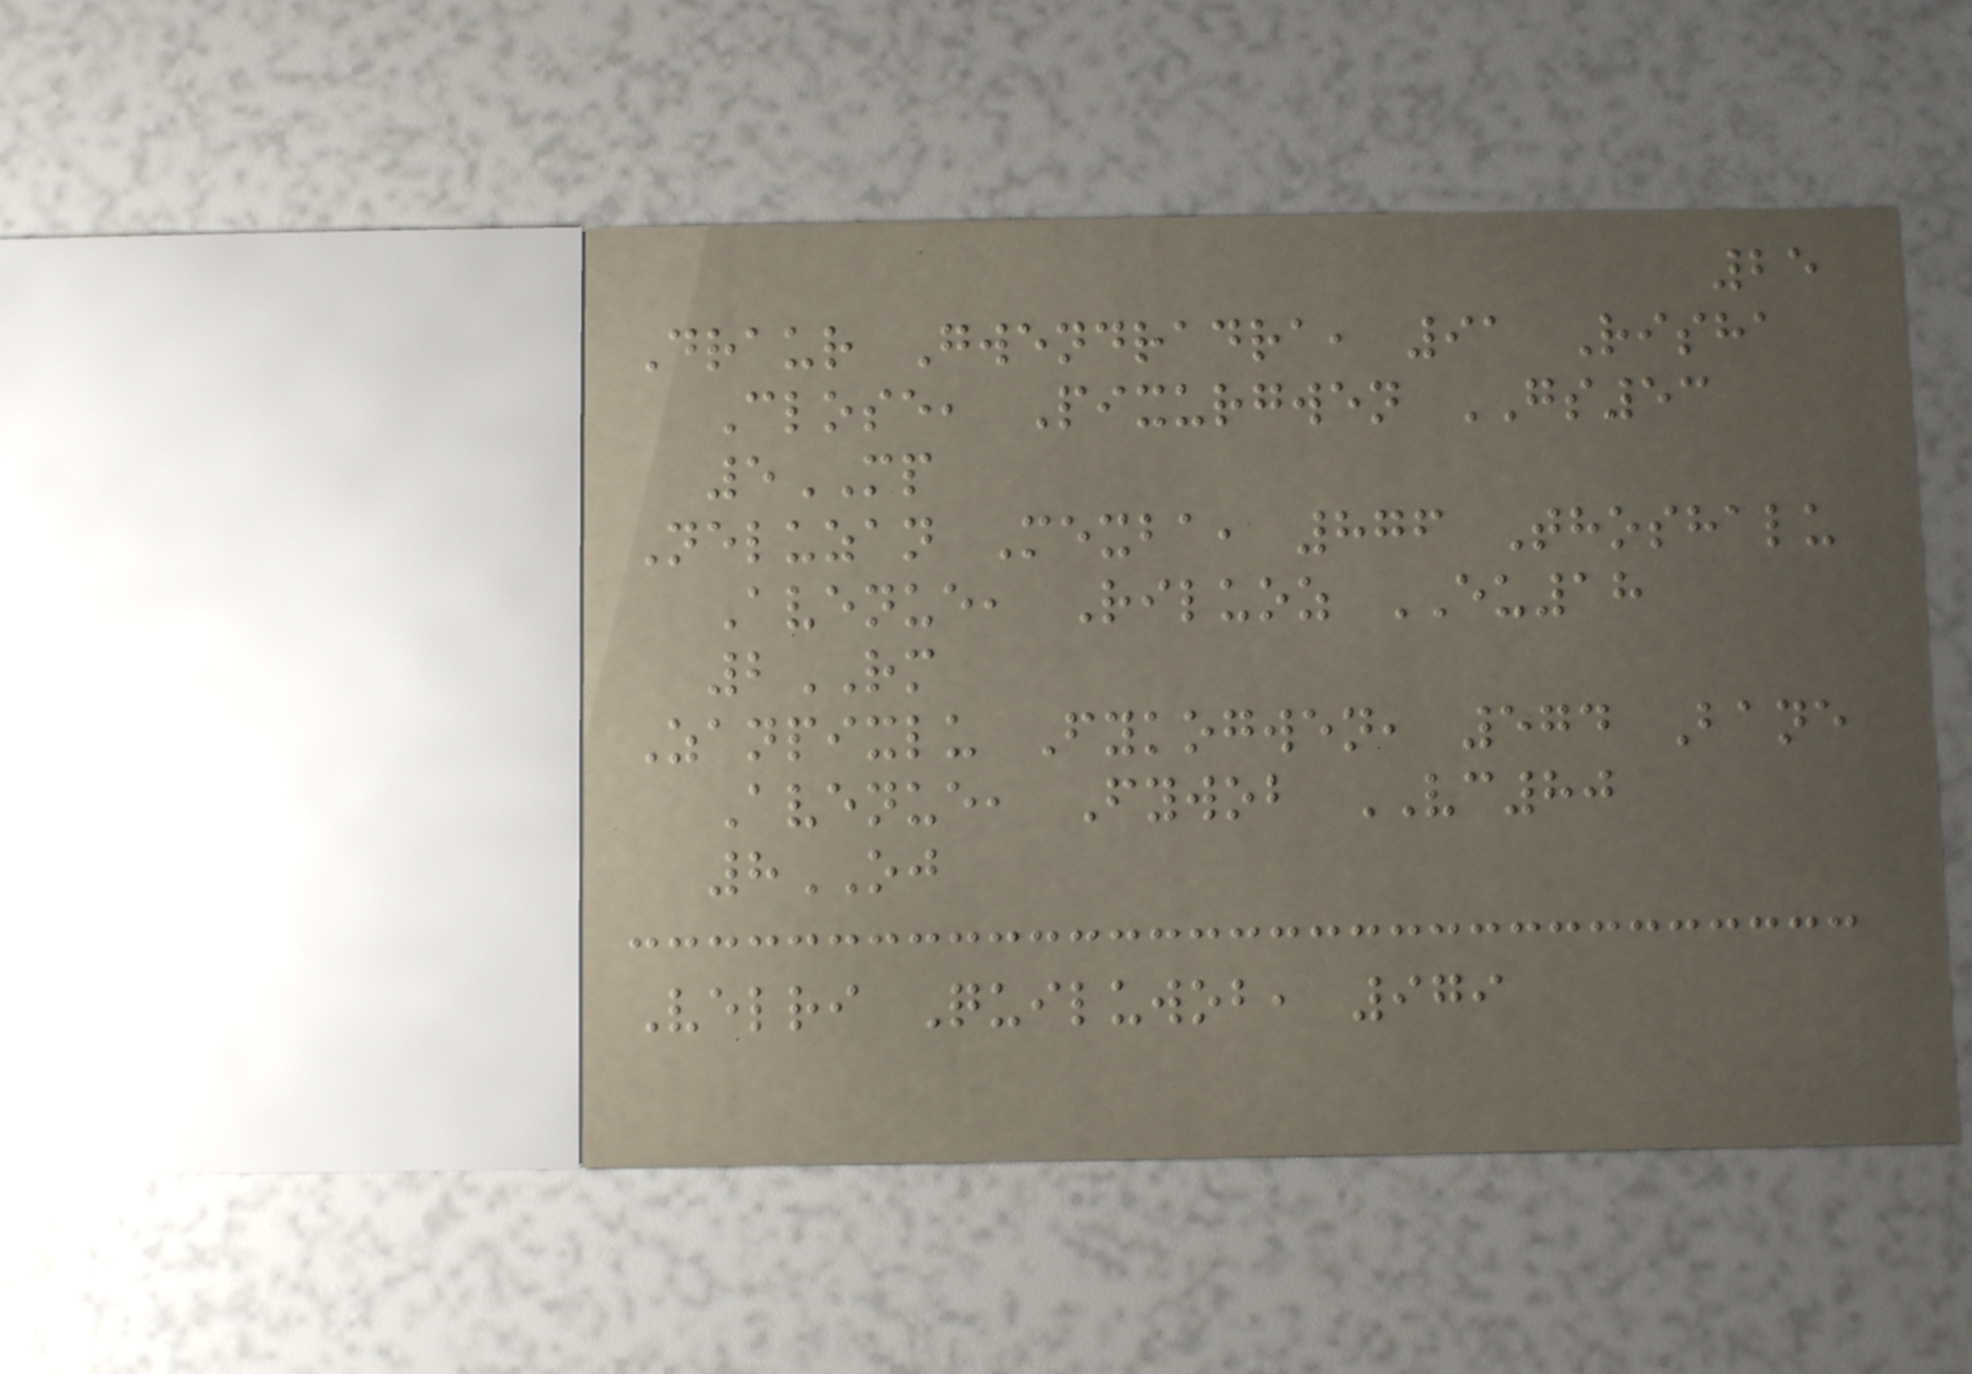25
Draur Gwendradra, 91 Risha
Close, Pixurgwen GS53
5MP
Neluzan Mexba, 876 Thoshalu
Avenue, Riluoz EU18
2RM
Zanpixlu Fykogwen, 574 Bane
Avenue, Fywob VC80
8OJ
Velri Quiluwob, 979
